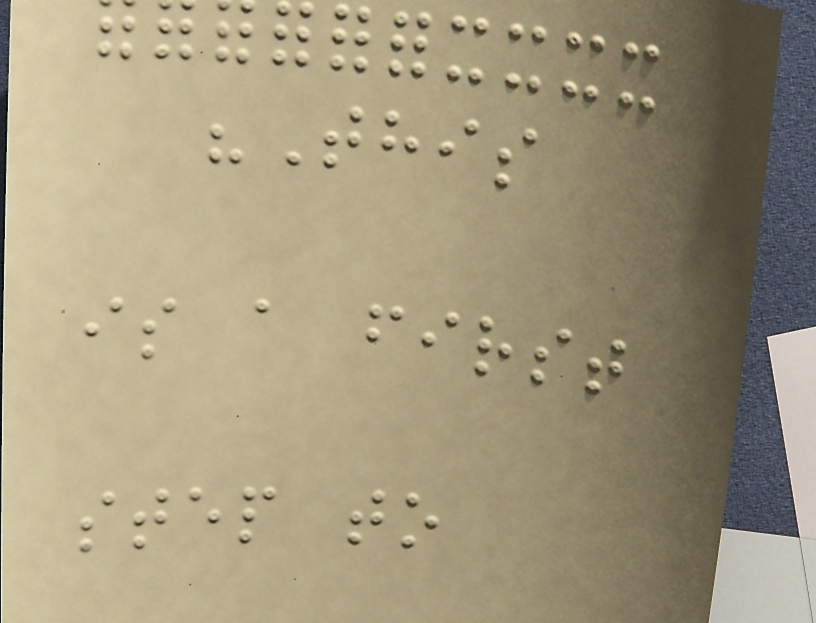"This
is a first
step to
